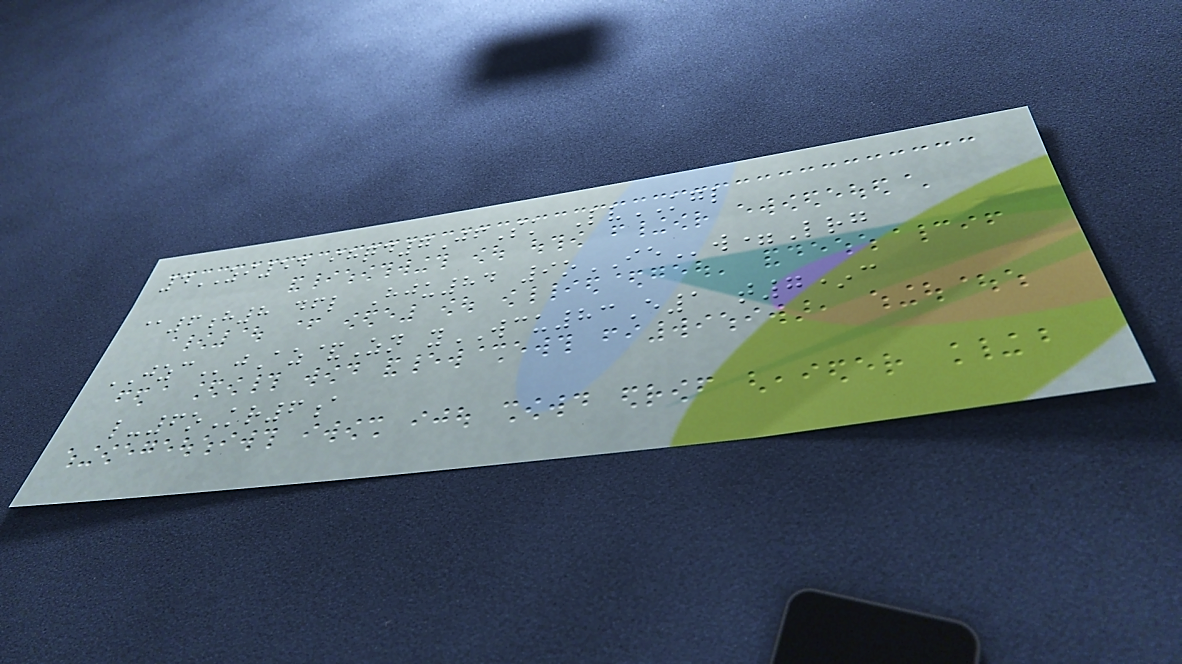4ZI54 ihqd7JfSk LvKGL
@6h8 dfl Hju84 9oIEw=Lrg
JZCjAz&Zn yWCU83E1 t7*c
l-6oKr6a
